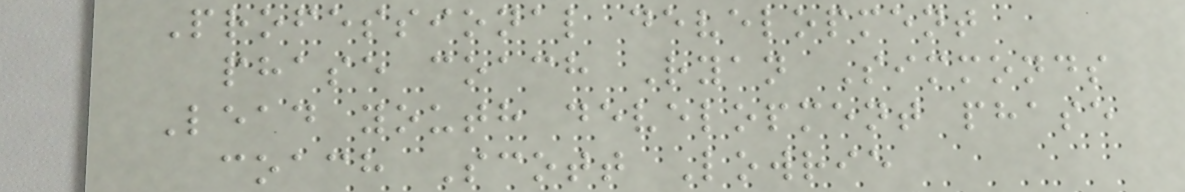Professional development
phase coach Ryan Simmonds
Lead youth development phase
coach Scott Lowrie
